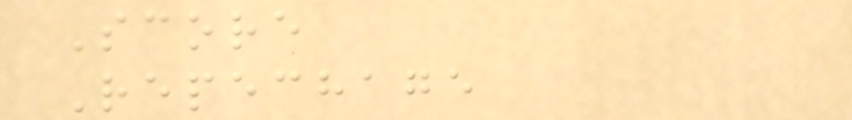Score
Repechage
